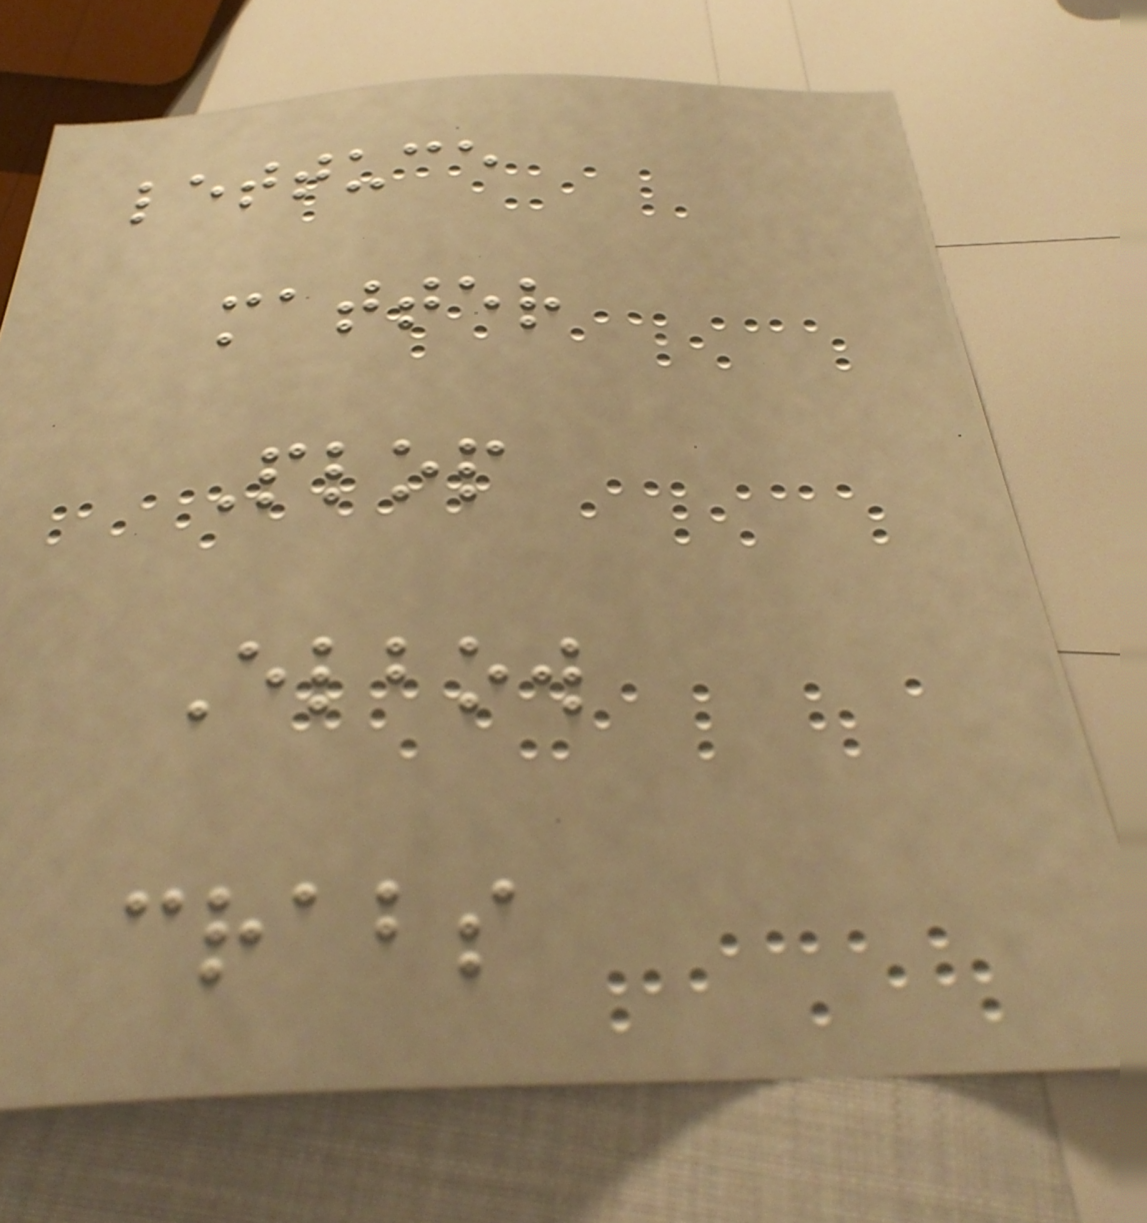lettuce
matter
Plop
Elbow
crabs
